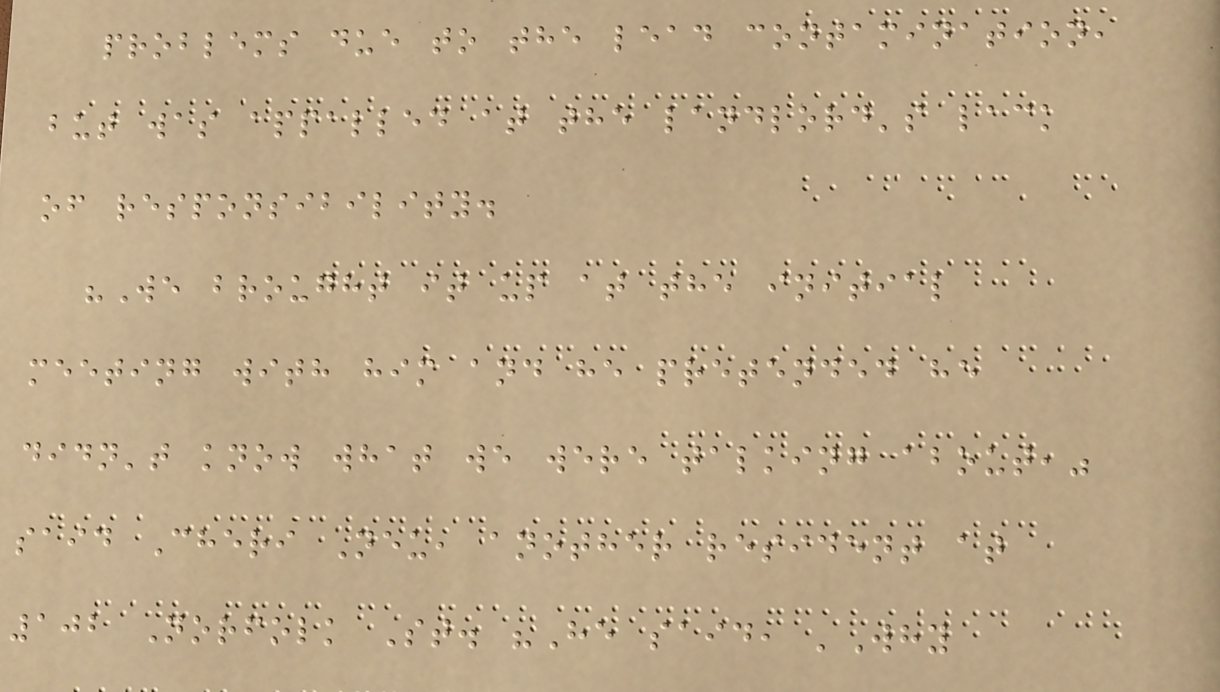problems due to the lead contamination,
but was appalled at the landlord's lack
of responsibility.
"We brought it up at the initial
meeting with him and he pretended he
didn't know what we were talking about,"
said Cheri Neu, another resident at
102 Norfolk St. "He said, 'Why
